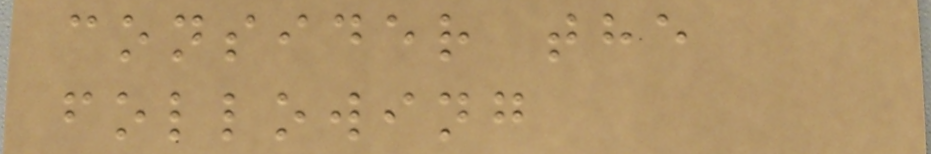consider the
following
